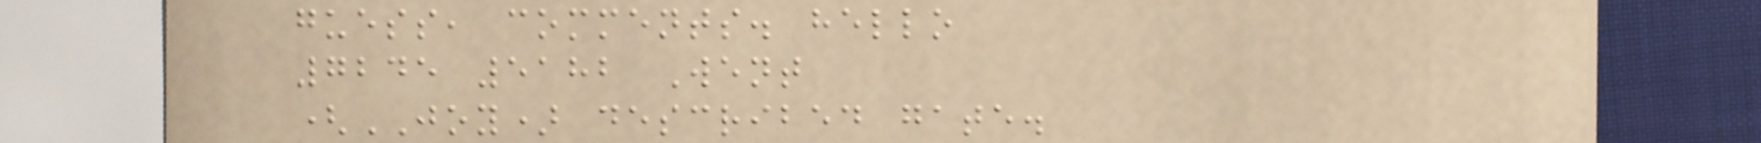guess, comments. hello
7245 5182 Went
(JOY) described gate.
